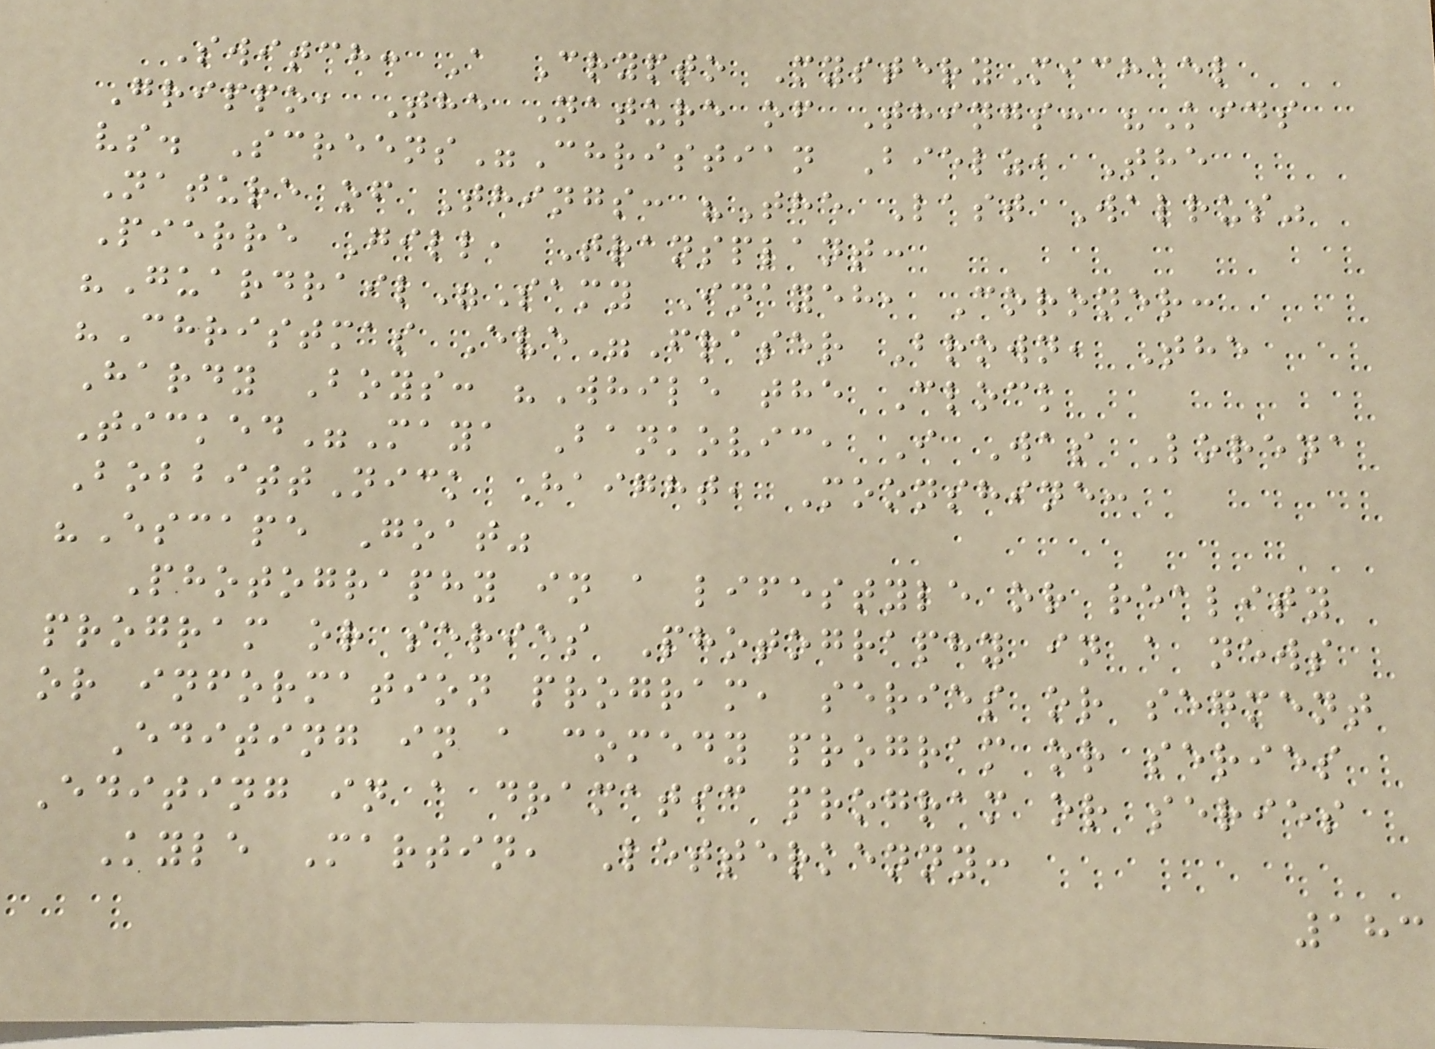Switch: A Crypto MysteryMichael
Grippo, The Nature of Things: "Kids
vs. Screens"Christian Bielz, The
Nature of Things: "The Last Walrus"
Pierre Gill, Transplant:
"Guardrail"Samy Inayeh, Coroner:
"Christmas Eve"Fraser Brown, The
Hardy Boys: "While the Clock
Ticked"Maya Bankovic, I Was Lorena
BobbittNick Haight, Moonshine:
"Escape Goat"
Photography in a lifestyle or reality
program or series Photography in a news
or information program, series or segment
Editing in a comedy program or series
Editing in a dramatic program or series
Kyle Martin, Letterkenny:
183
